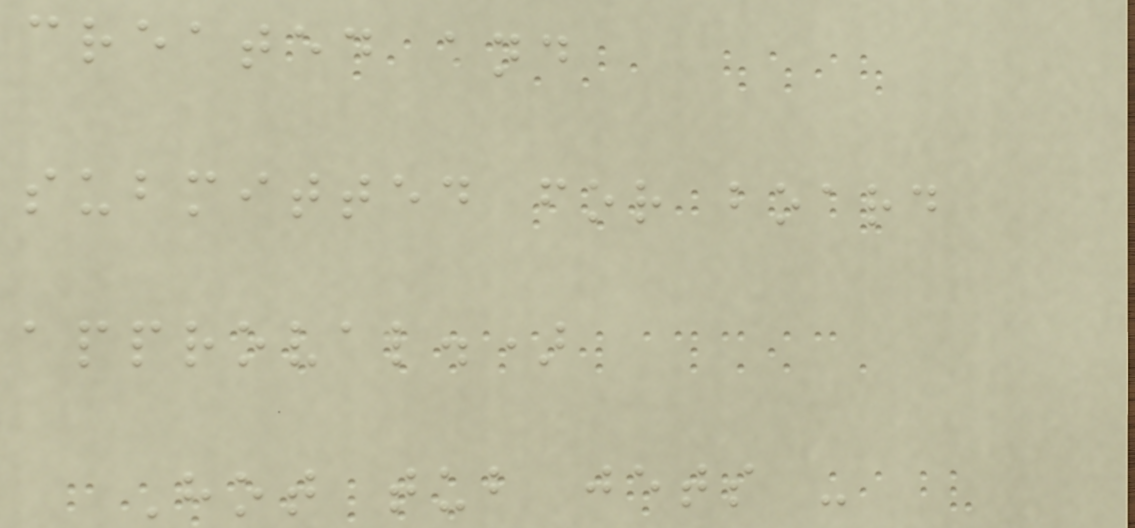created and
submitted for board
approval.)
Hot tub jets -
